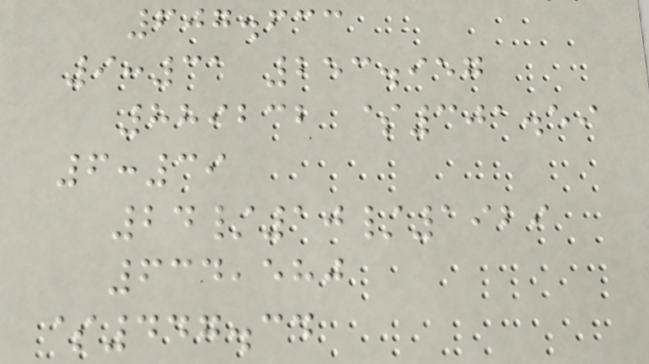607.633
9:31 253.957
889232 $301.59
6:39
24/10/1929
634,580
$447.34
